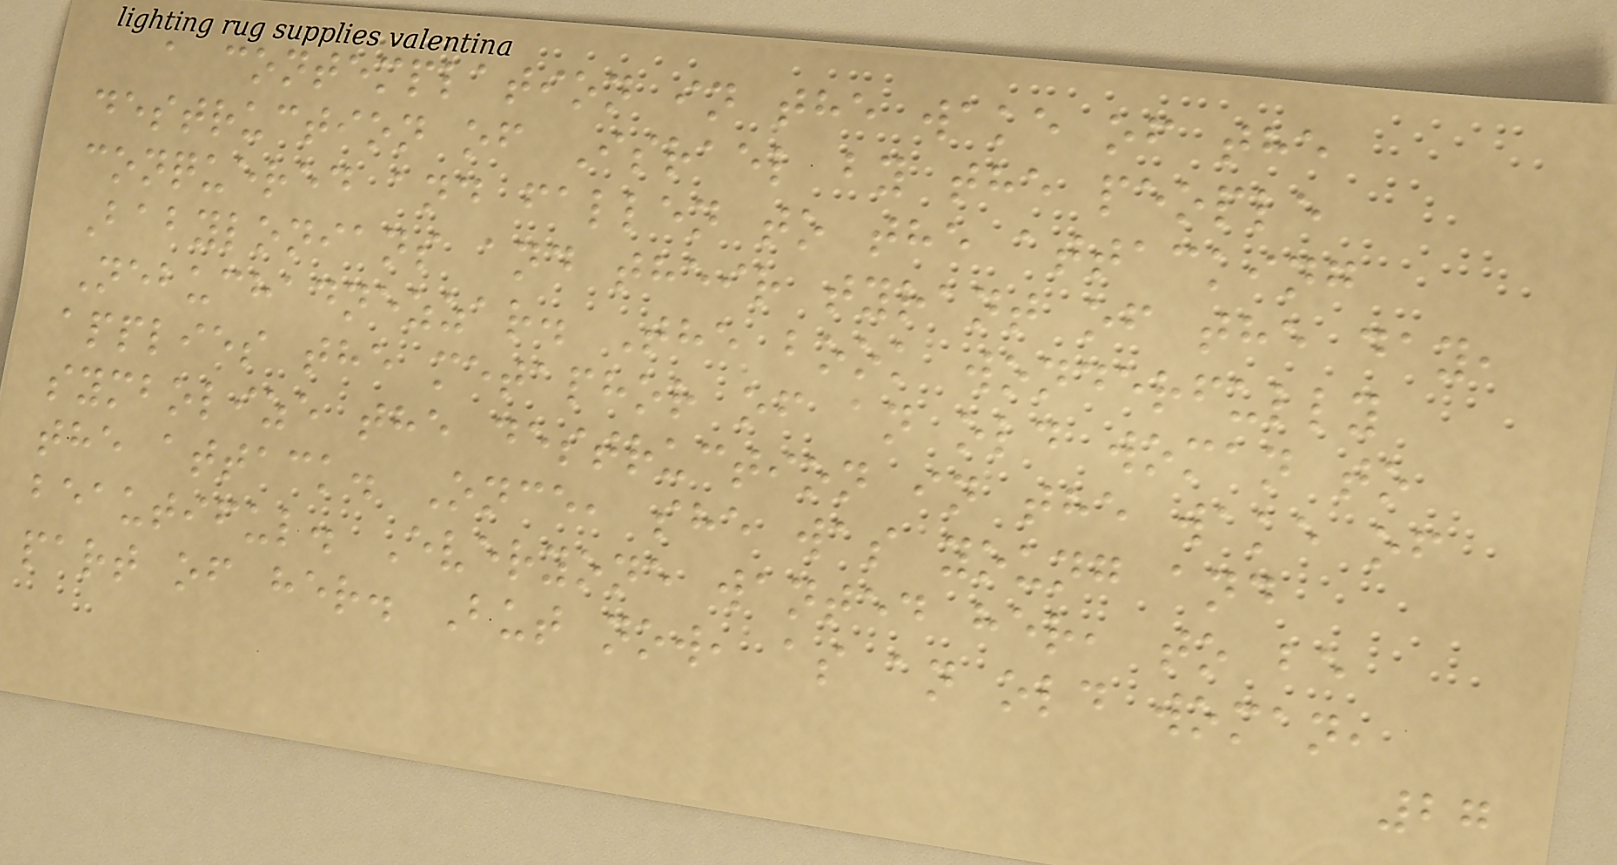a contemplation in the wake of the
destruction of Israel by the people
conquered and fallen to the attacking
Babylonians and their tyrant of the day,
Nebuchadnezzar. The book wonderfully
applies the metaphor of an old woman to
symbolize the destruction in the wake of
the attack. Once, she was young and
beautiful. Everyone wanted her, to be
part of her. But now, as an old woman,
27
